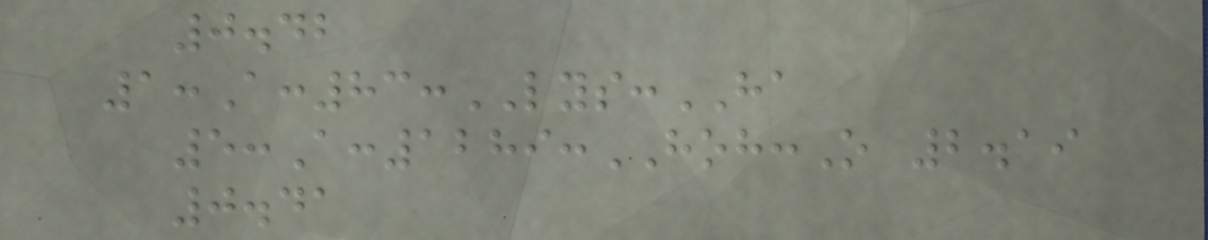0.42
1:A:83:LYS:HA
5:A:1289:HOH:O 2.19
0.41
